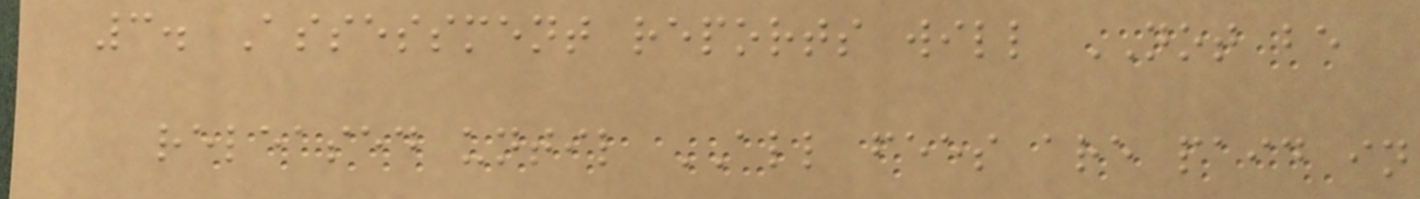3. Assessment reports will NOT be
released until ALL fees are paid in
